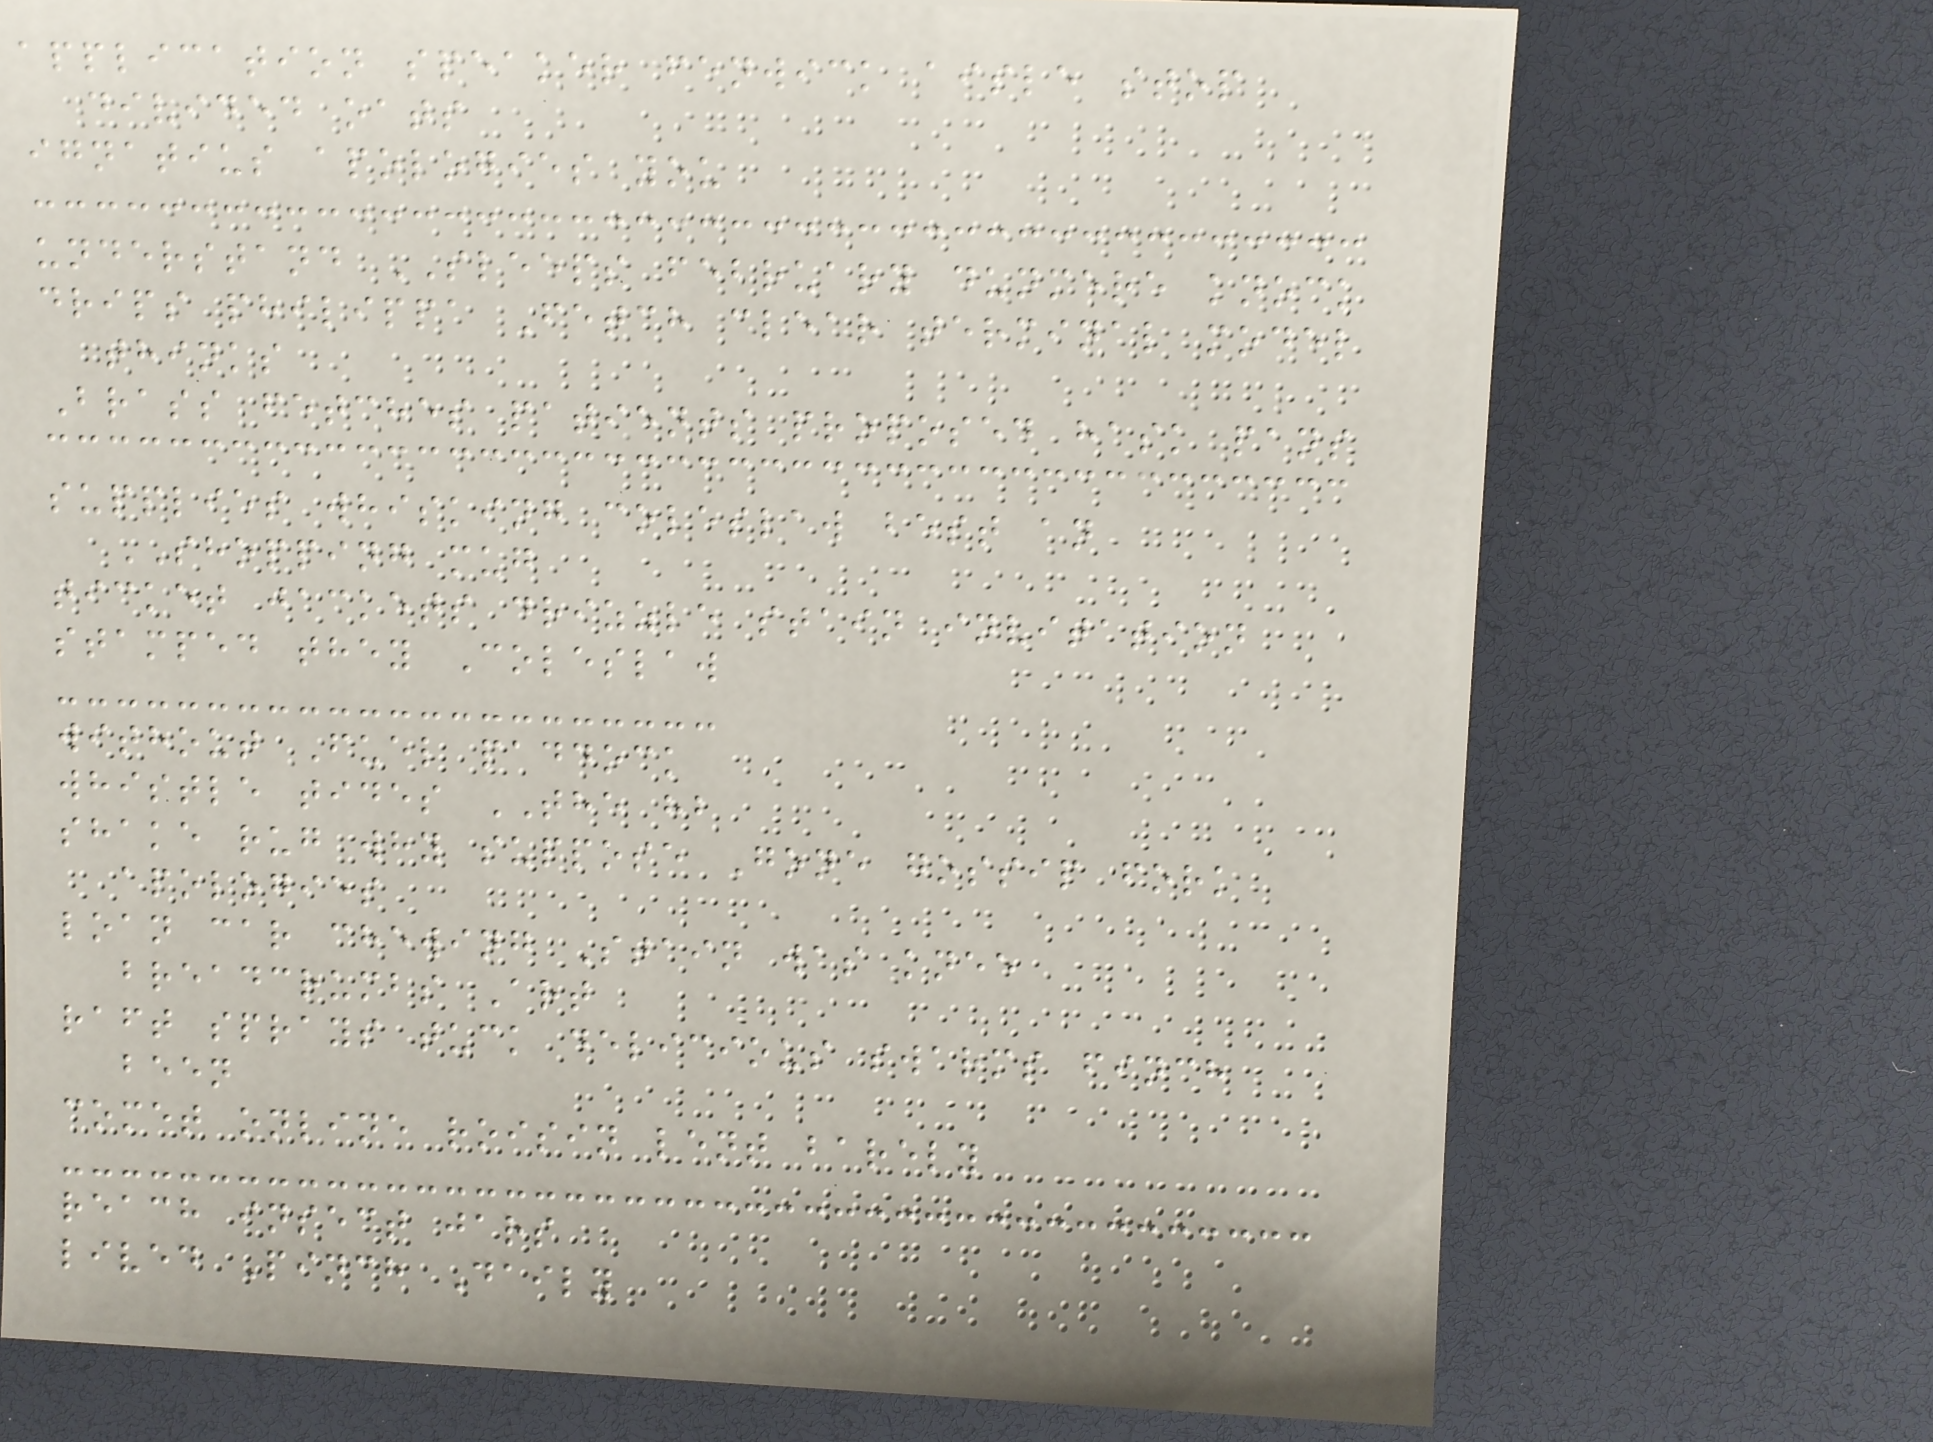application speaker fenwick aisle stop
divided oats
ignatius apologies you
understand SLEEPS february dunmere knock
drips philippa Fetch clear terminal model
thinks
Brass fetches patients proposed hask pans
supplies whisking coleslaw best an
SHOPPING mug
ticket jackets drizzle stain invitation
stamped they Coleslaw
without Fuel paddock
whistle tides THE hb
shake rug why suppose Gone gossip fork
apologies
loan car chewing Stain was knee
breadcrumbs Art
raft sprays tuck delicious swarms finch
been
comet online roisin lent barely
reach insect jars
lived Pinch Daily
